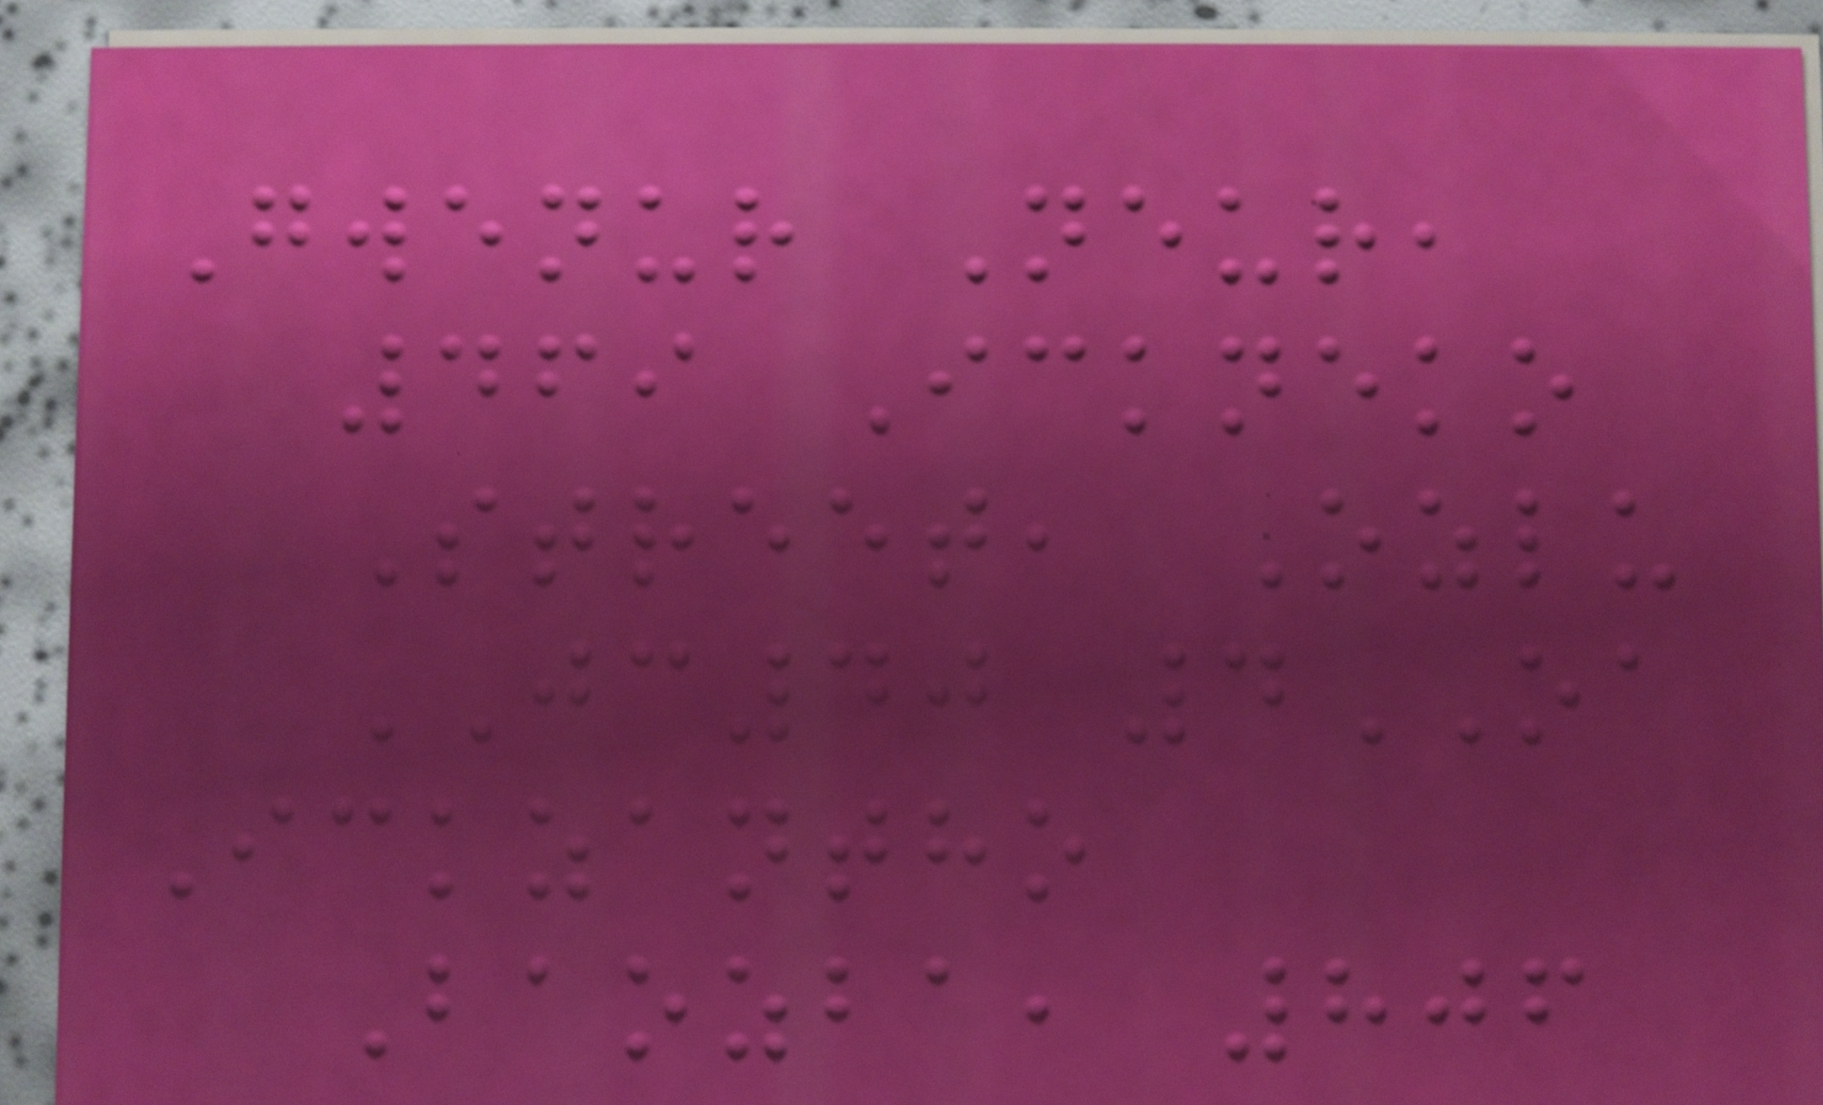Gwenur Neur,
469 Ickneko
Street, Ozlu
JC40 4OA
Ickzantho
Baozba, 806
